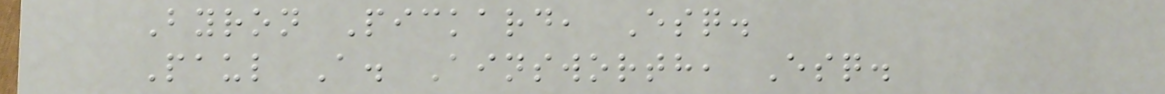Byron Pickard, Esq.
Paul A. Ainsworth, Esq.
